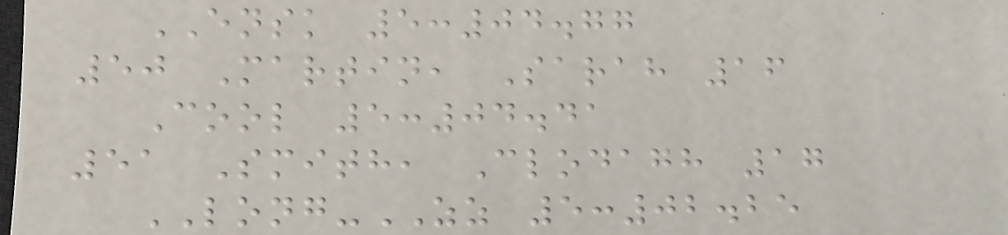ENSK 5:04.77
50 Martin, Sarah 16
Cool 5:04.41
51 Smith, Clodagh 17
LONG-ZZ 5:02.25
